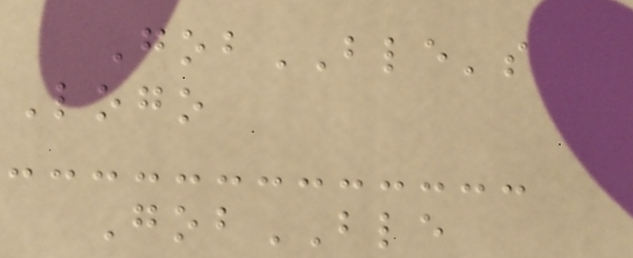GobBLE's
Logo
GobBLE
